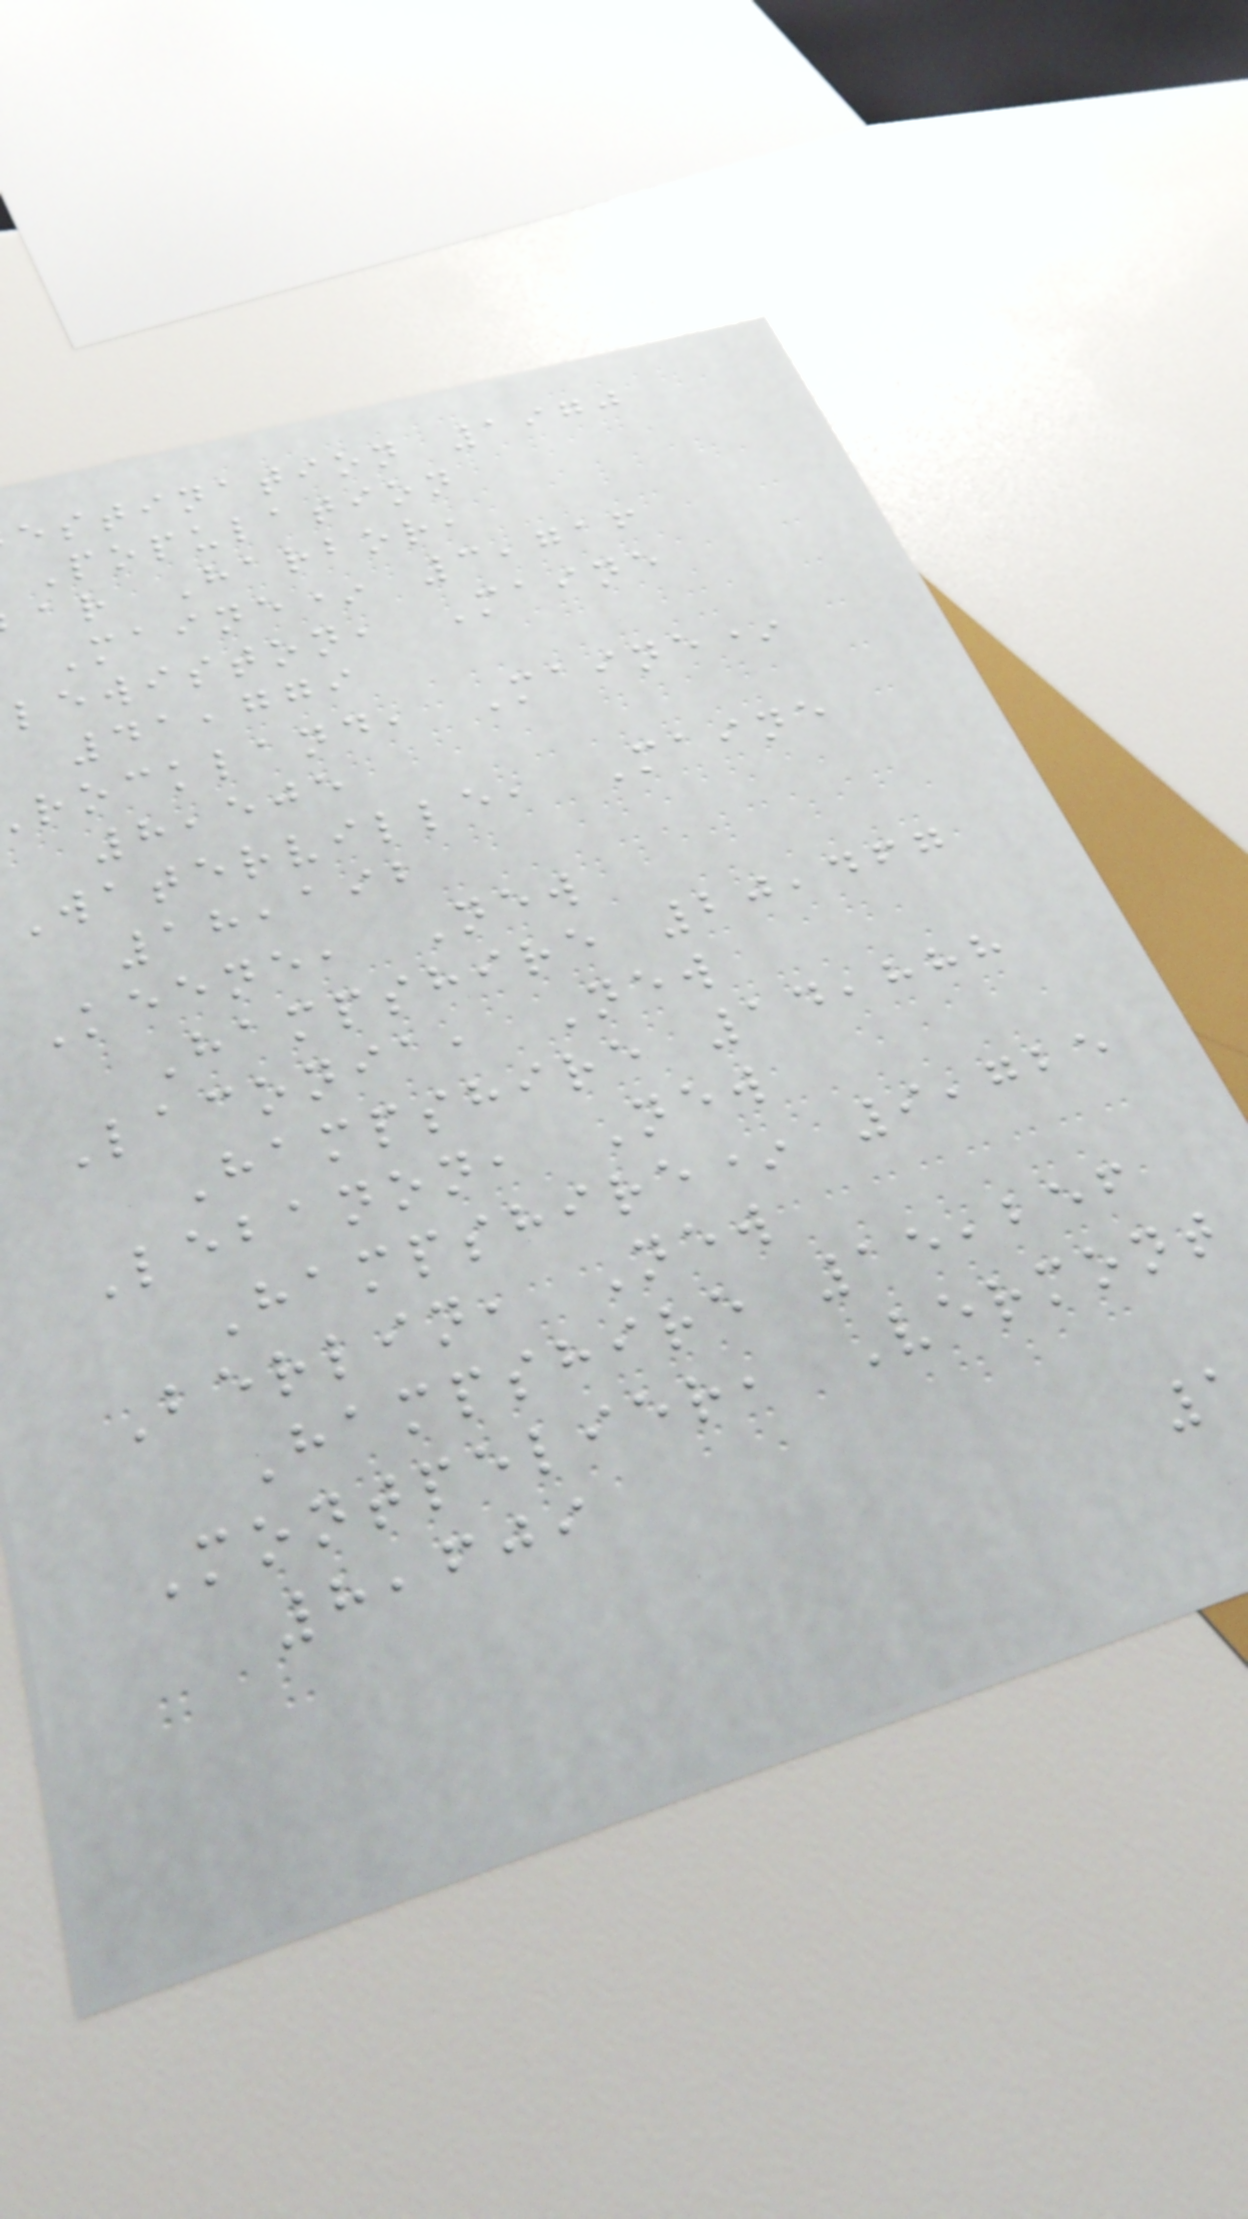estination 1970
Population
ar Harbor,
Maine* 3,716
lewiston, Maine
41,779
rockland, Maine*
8,505
Waterville, Maine
18,192
Keene, New
Hampshire 20,467
Laconia, New
Hampshire 14,888
Lebanon, New
Hampshire* 9,725
Berlin, New
Hampshire 15,256
Montpelier, Vermont
8,609
